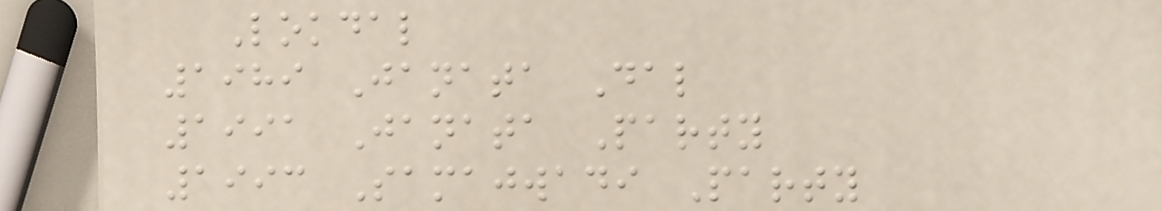Lokdal
1989 Janata Dal
1991 Janata Party
1993 Samajwadi Party
